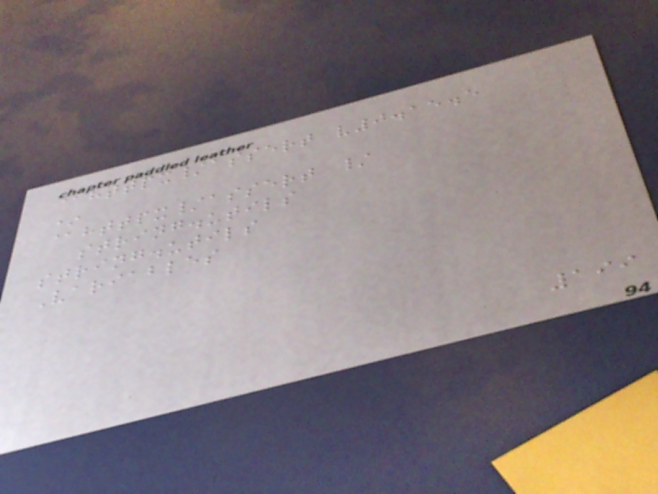@httpx/assert v0.15.5
*
@httpx/assert /
string.utils
string.utils
Variables
199
